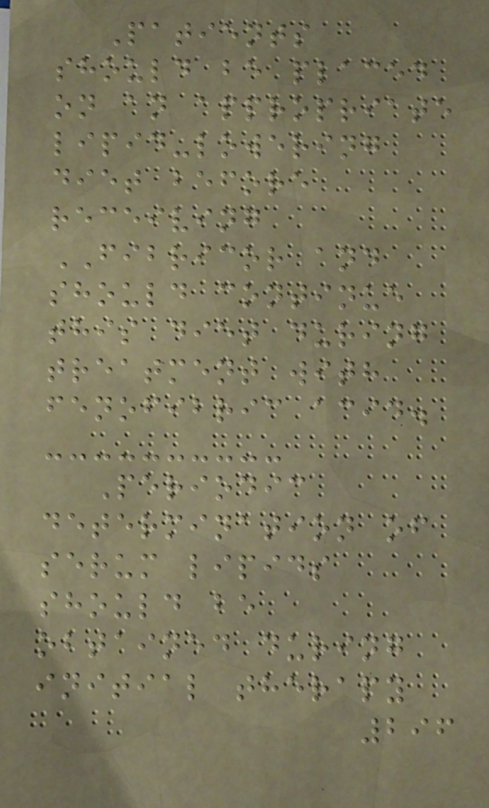Patients
should be placed
on an appropriate
lipid-lowering
diet before
receiving
FIBRICOR and
should continue
this diet during
treatment with
fenofibric acid.
Periodic
determination of
serum lipids
should be
obtained during
initial therapy
296
